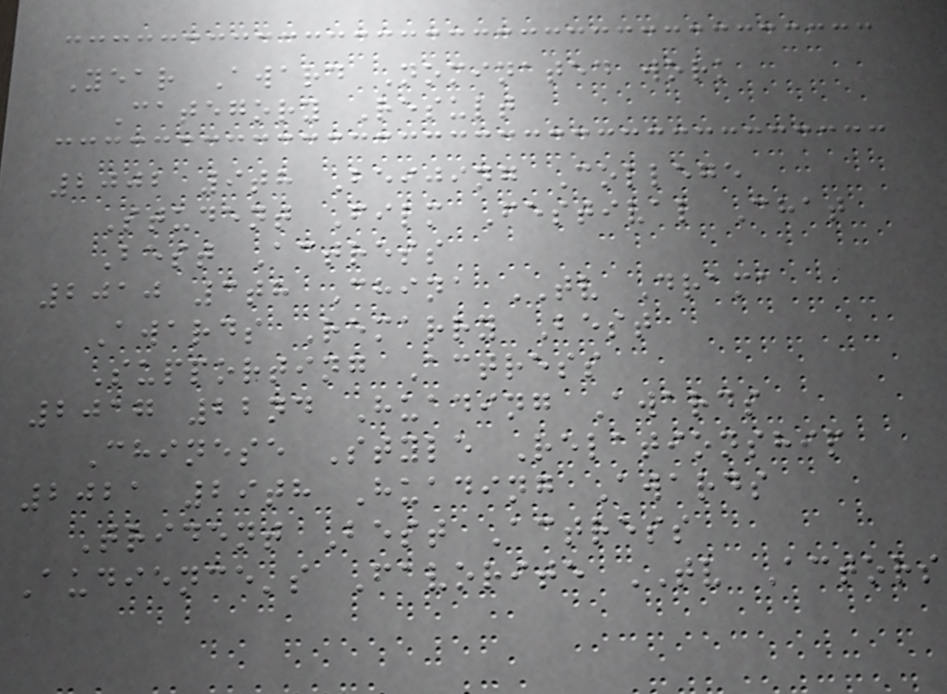Year Award Nominated work
Category Result
2002 9th Beijing College
Student Film Festival Chat
Best Actress
2010 3th China TV Drama
Awards Remarry Best
Supporting Actress
2017 22nd Huading Awards
Chinese Style Relationship
2021 29th Huading Awards
Trident Best Actress
Audience's Favorite TV Actors
